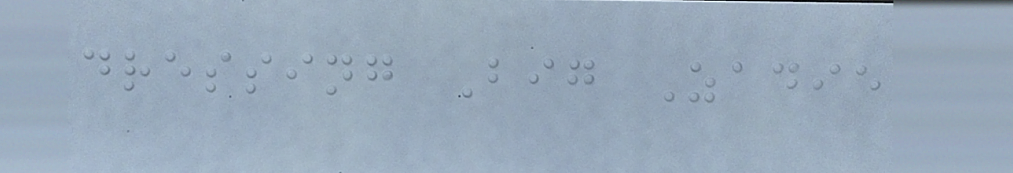dressing Big Zadie
